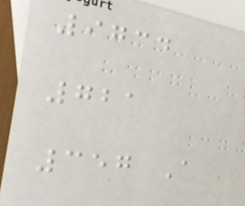9734
721
357 A
